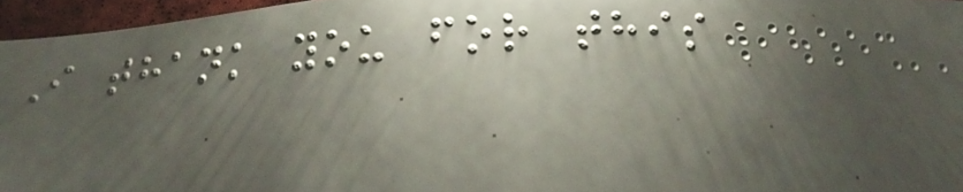I thank you for this
